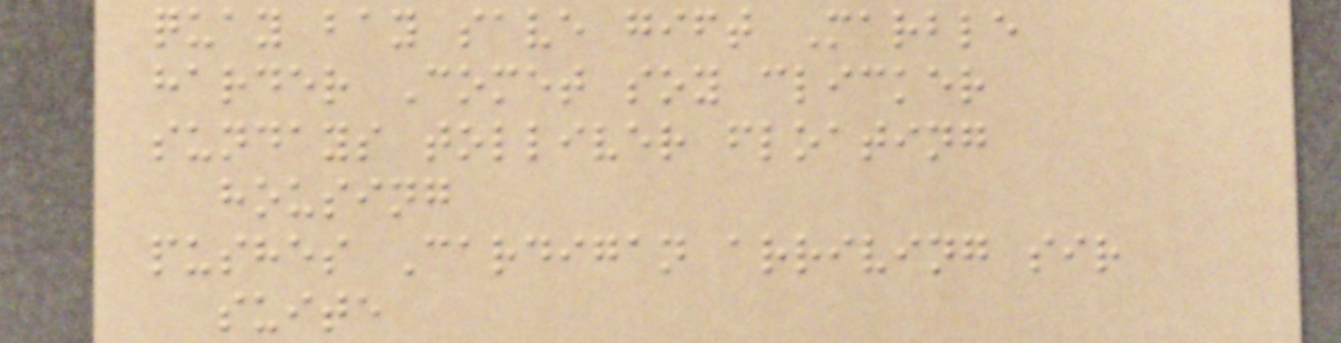quay bay save gift Marble
harder Comet soy clicker
sundays tolliver floating
housing
pushes Cardigan arriving sir
suite
